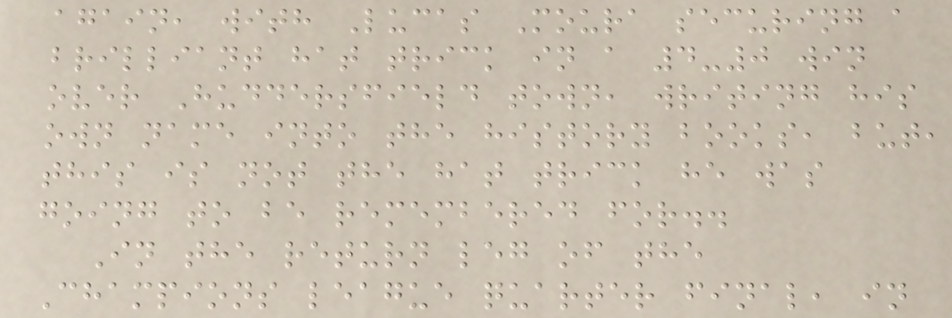again, with Lucas Moura securing a
brilliant hat trick in a 4-0 win
over Huddersfield town, writing his
own name into the history books, but,
this is not the hat trick he was
going to be remembered for..
In the return leg of the
Champions league quarter final, in
